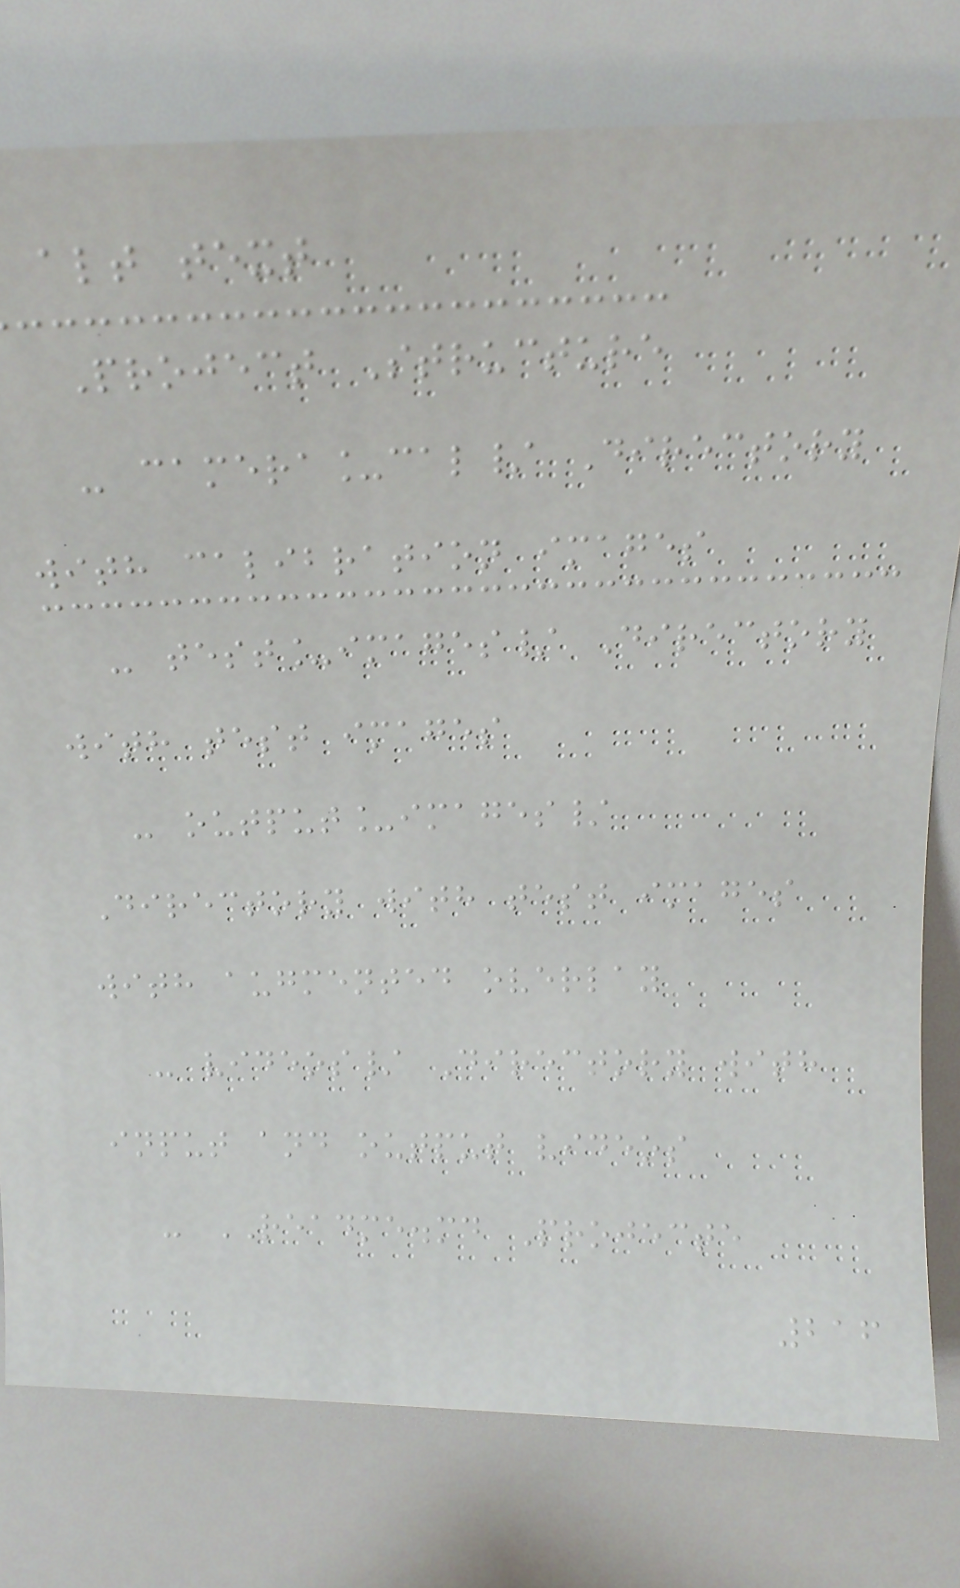alt text
Project Structure
- camera_cal/ Directory
with calibration images
- test_images/ Directory
with test images
- output_images/
Directory with test images
with augmented overlay
- videos/ Directory with
input and output videos
- README.md Projecte
216
